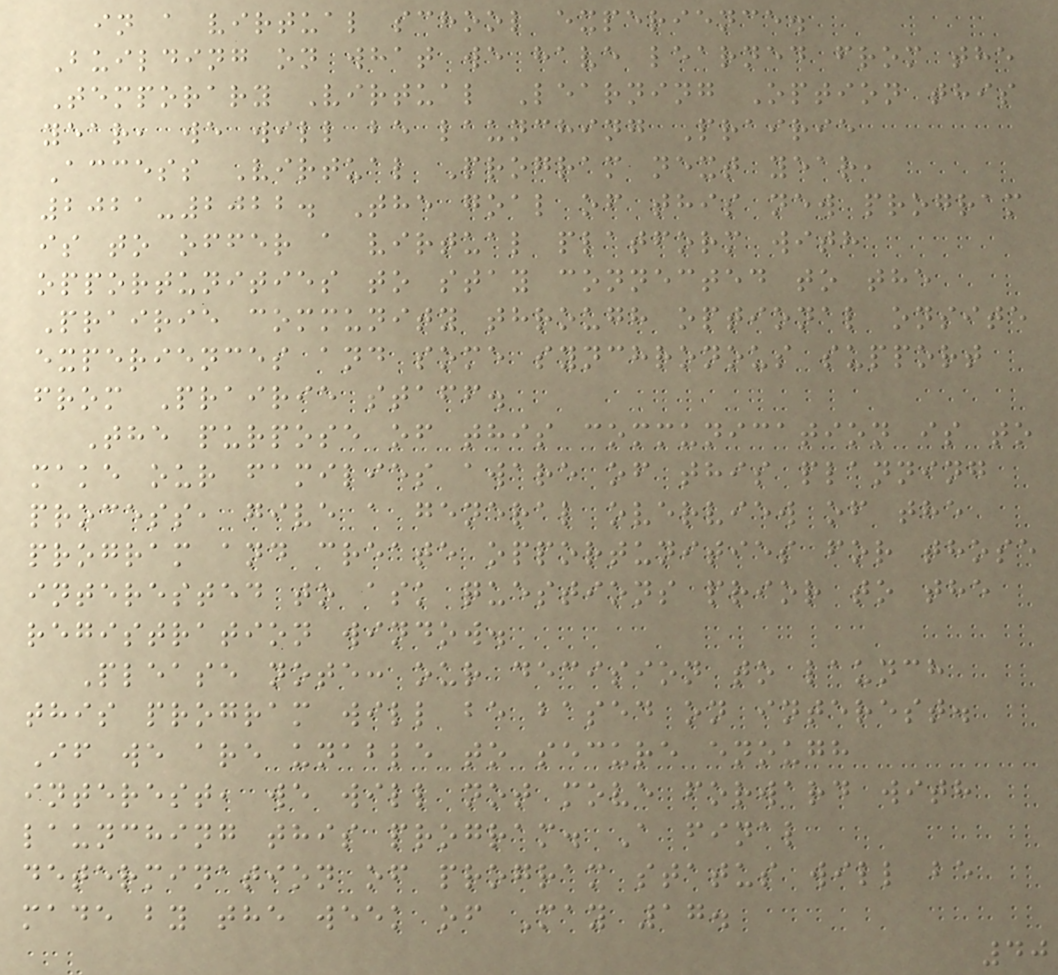in a virtual school experience.
Building on what we have learned from the
Temporary Virtual Learning Option this
year, we will be launching Prairie
Access Virtual Program next year,
2021-2022. The goal of this new program
is to offer a virtual platform with
opportunities to stay connected to the
Prairie community through optional onsite
experiences and some synchronous support
from Prairie staff.
The purpose of this communication is to
make our families aware of this planning
process, give a general overview of the
program and create opportunities for those
interested to ask questions prior to the
registration window.
Please note: our decision to launch
this program will be based on interest.
If we are unable to secure enough
interest, we will not move forward with
launching this program. A final
determination of program status will be
made by the week of May 17.
40
